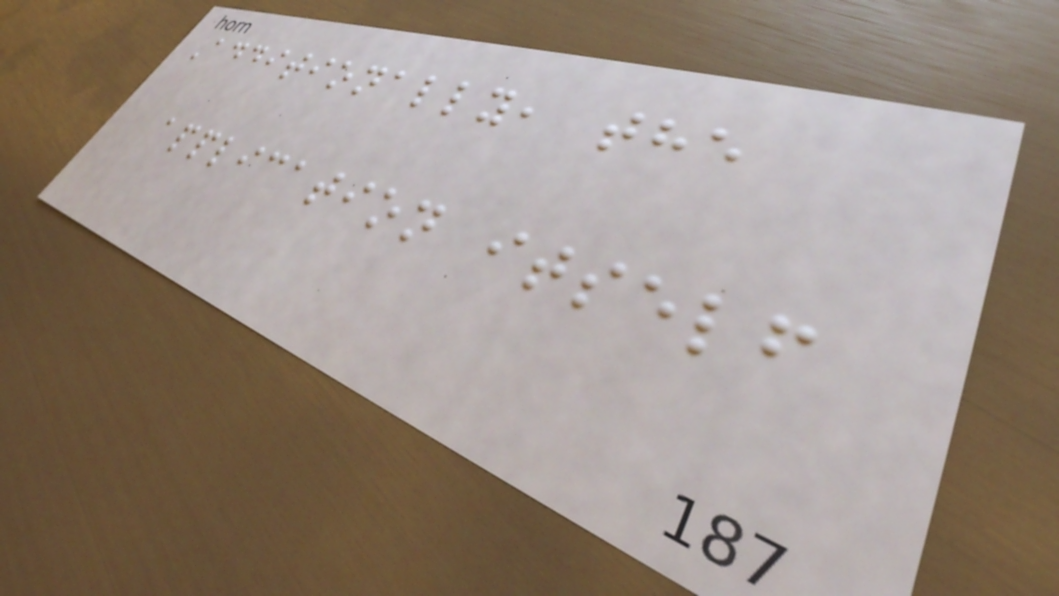Additionally, the
application itself
